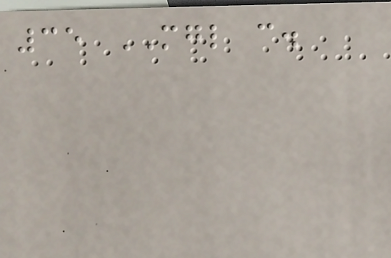35 MGL c.
